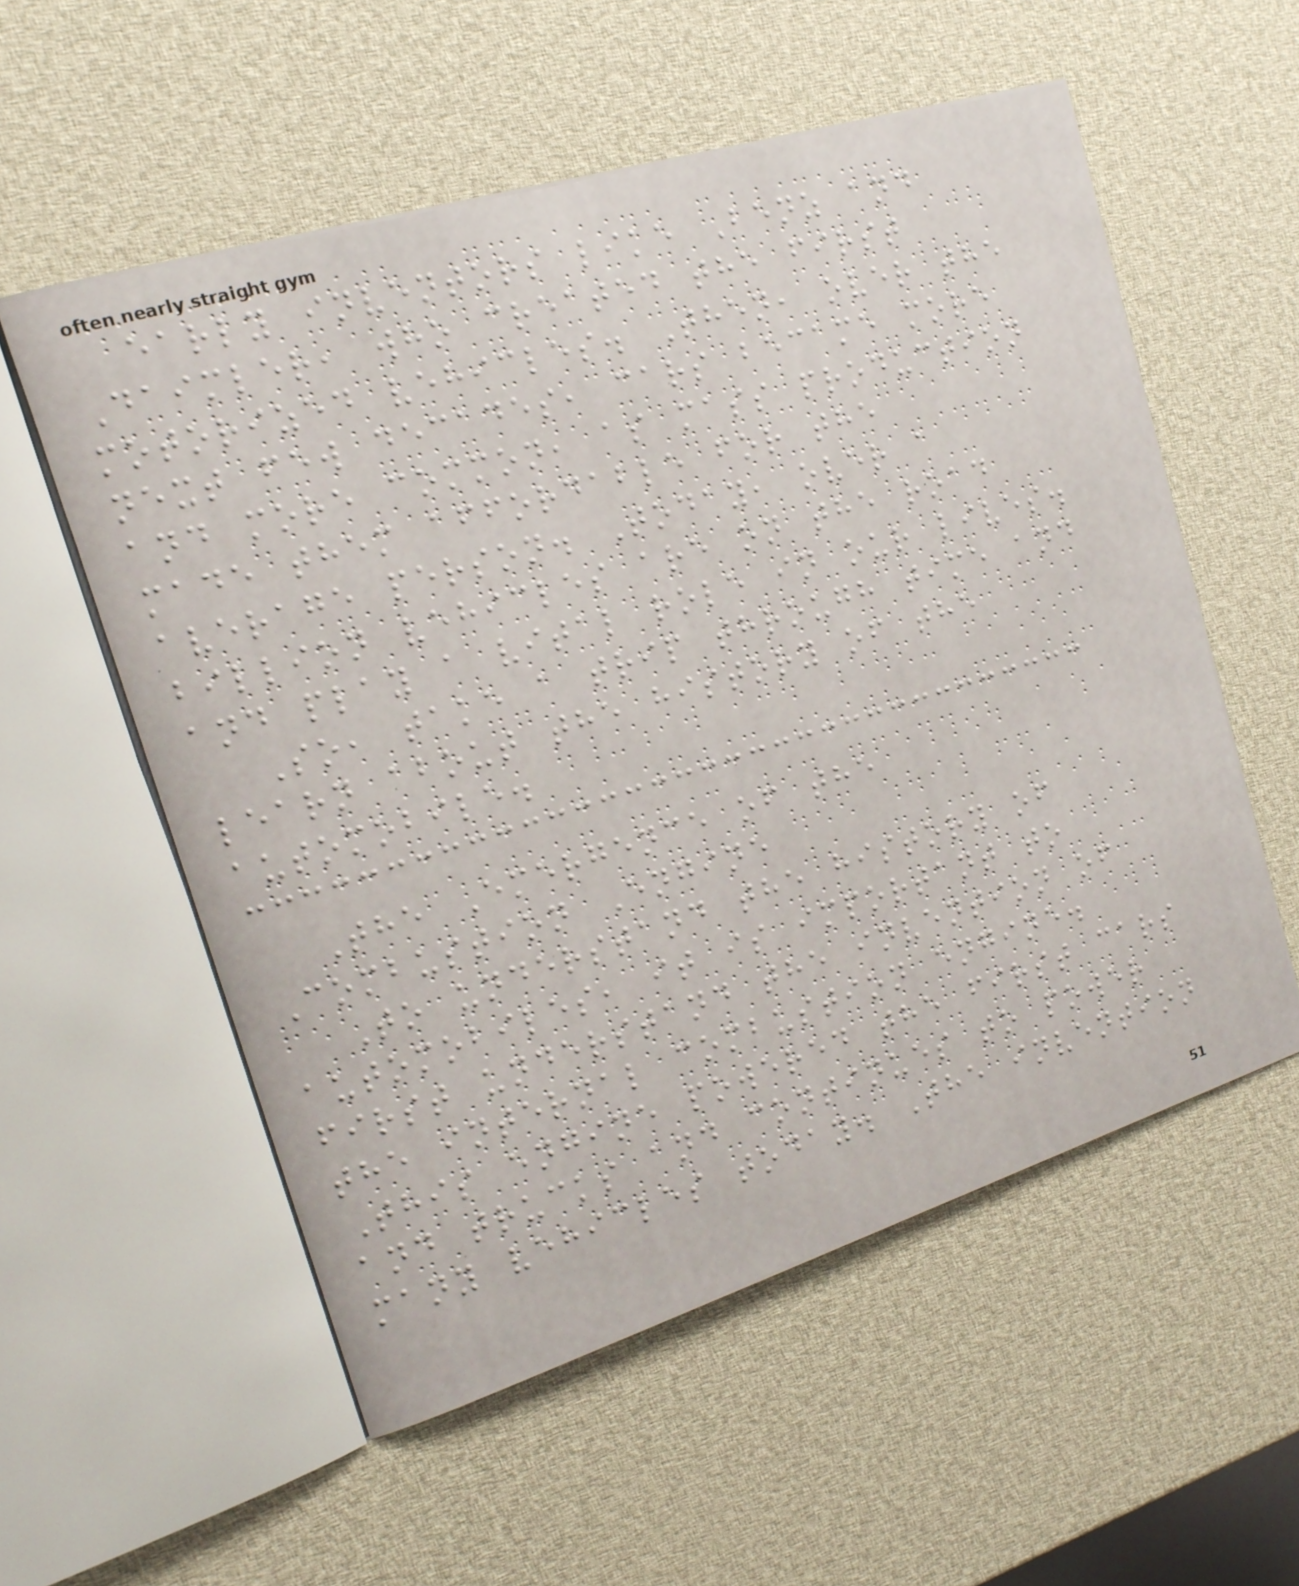early inventors like Benz and
Daimler, who created the first
motorized vehicles. Then, over the
next few decades, cars became more
and more common, as mass production
made them affordable for the
average person. Today, over a
billion vehicles are on the road
and play a vital role in our lives.
So, take a trip through time and
learn about the history of the
automobile.
The Emergence of the
Combustion Engine
To understand the history of
automobiles, it is important to
first understand the invention of
the internal combustion engine.
This engine powered the first cars
and trucks and continues to power
many vehicles today. The invention
